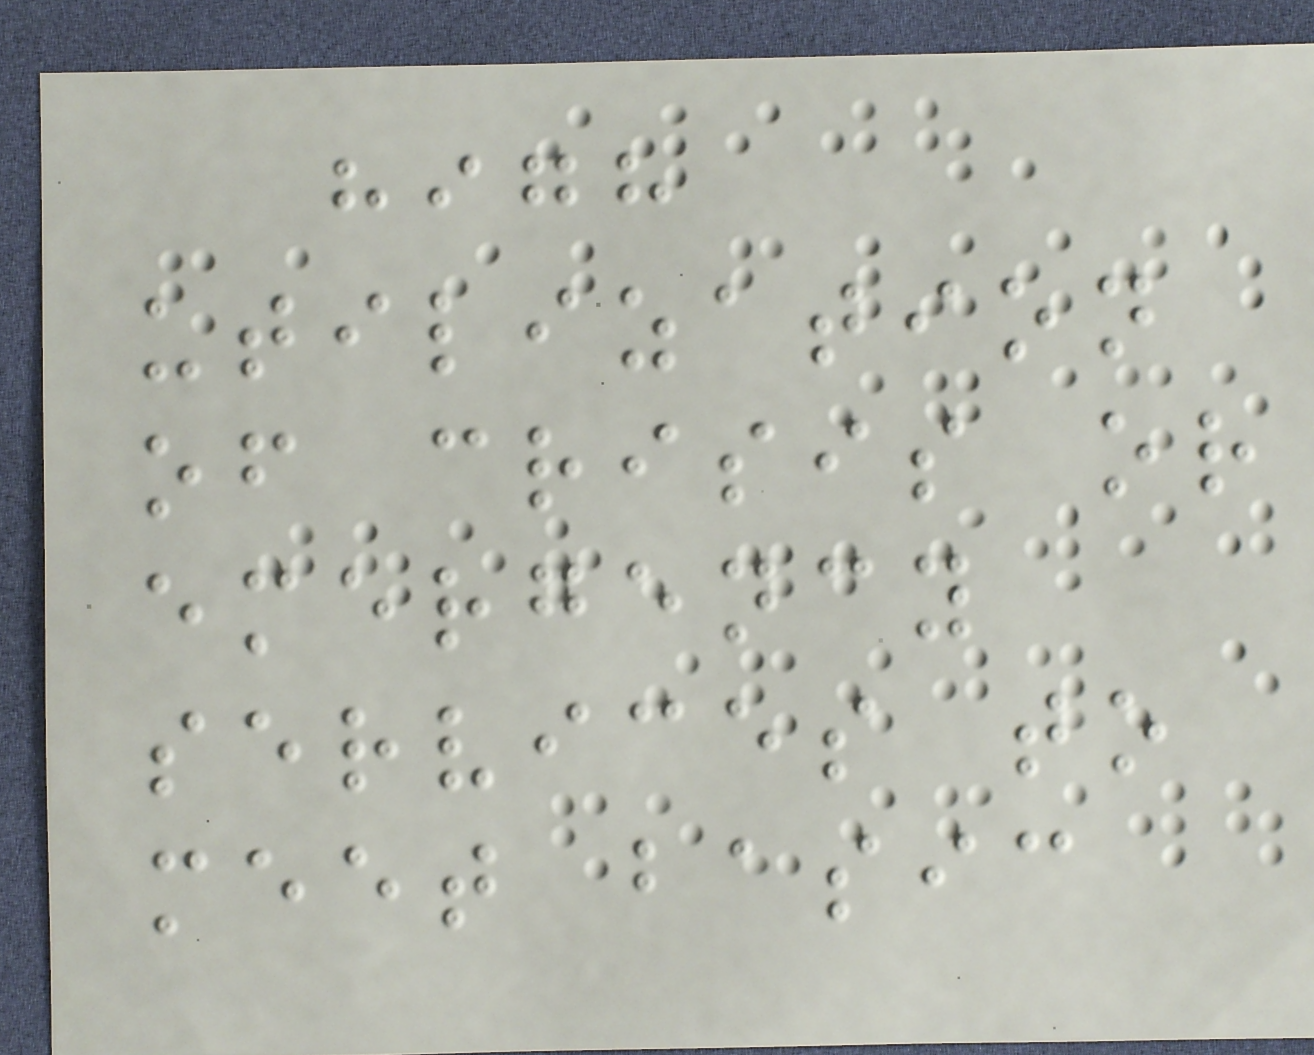high
utilization
of crisis or
emergency
services to
meet basic
